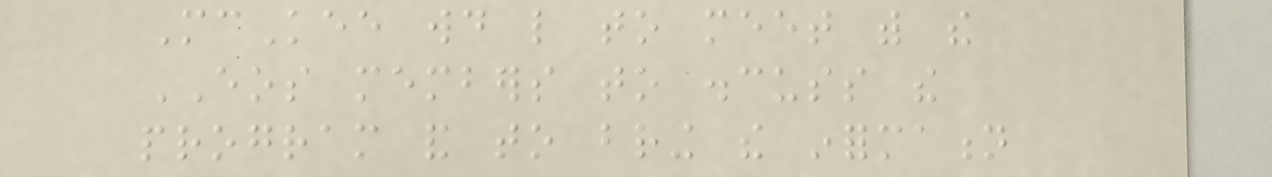McKee would like to meet with the
EOS members to discuss the
program and to bring the information
